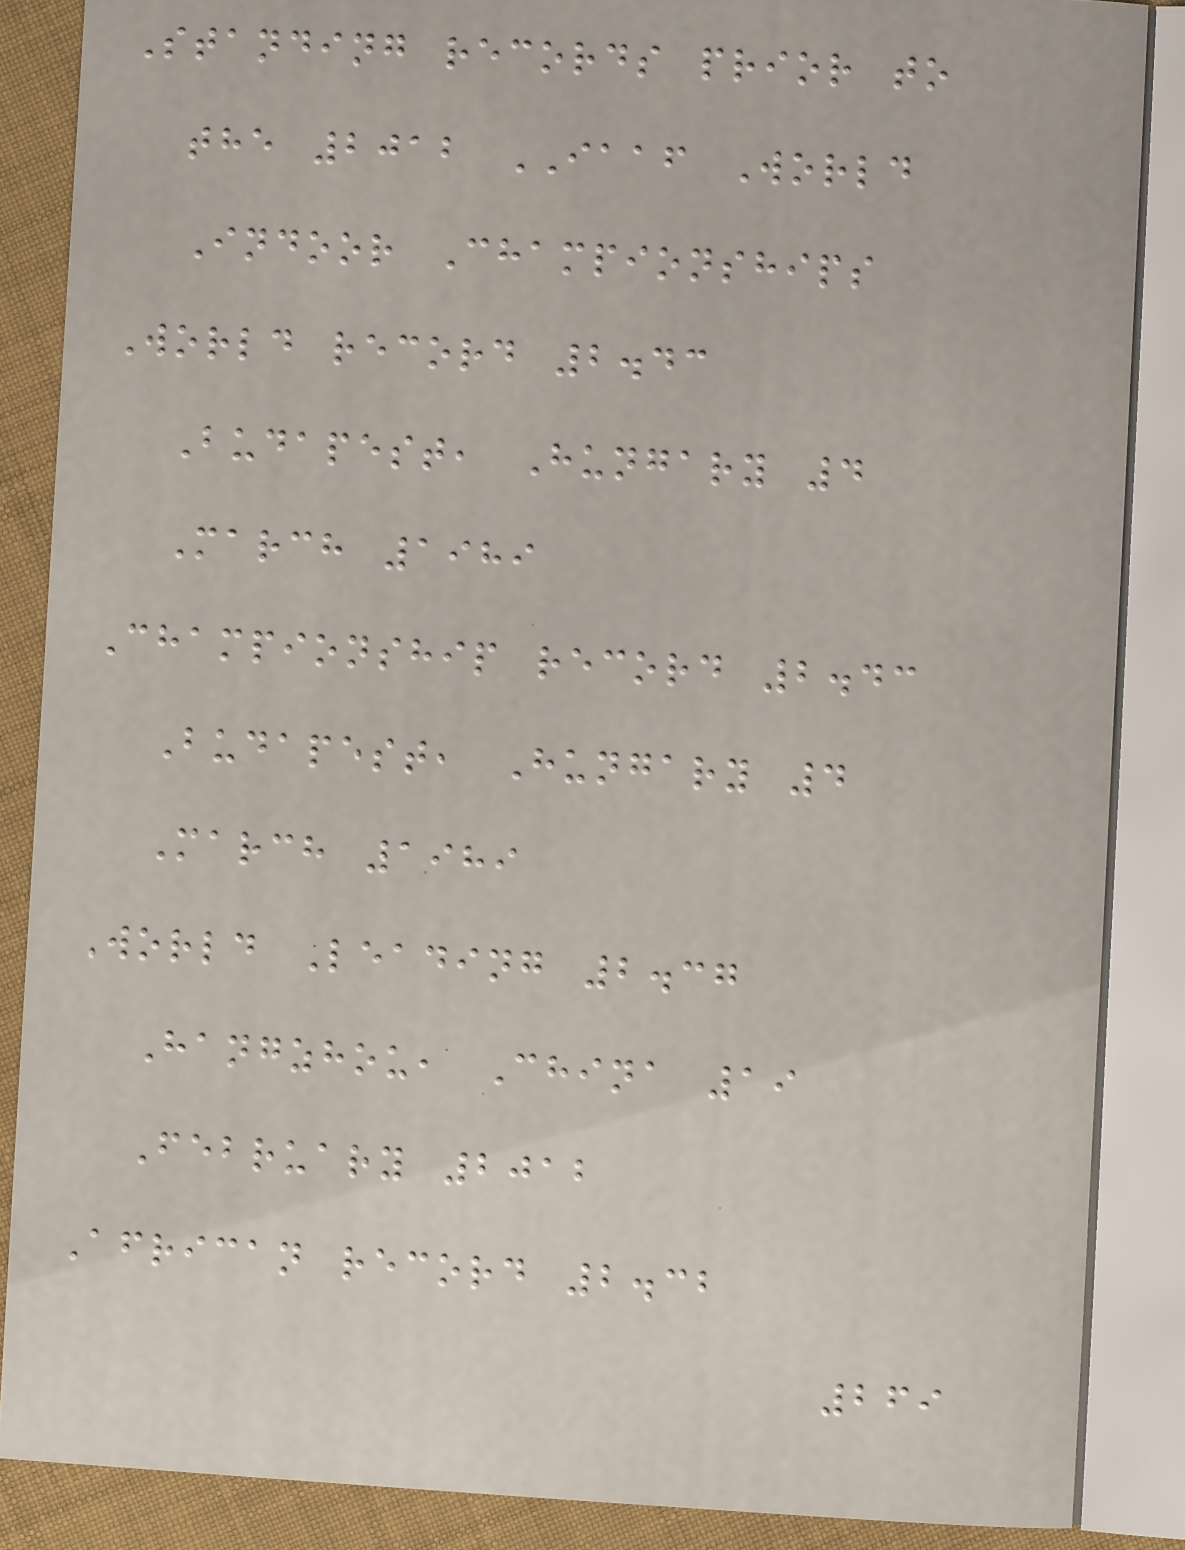Standing records prior to
the 2012 IAAF World
Indoor Championships
World record 2.43
Budapest, Hungary 4
March 1989
Championship record 2.43
Budapest, Hungary 4
March 1989
World Leading 2.37
Hangzhou, China 19
February 2012
African record 2.32
269
